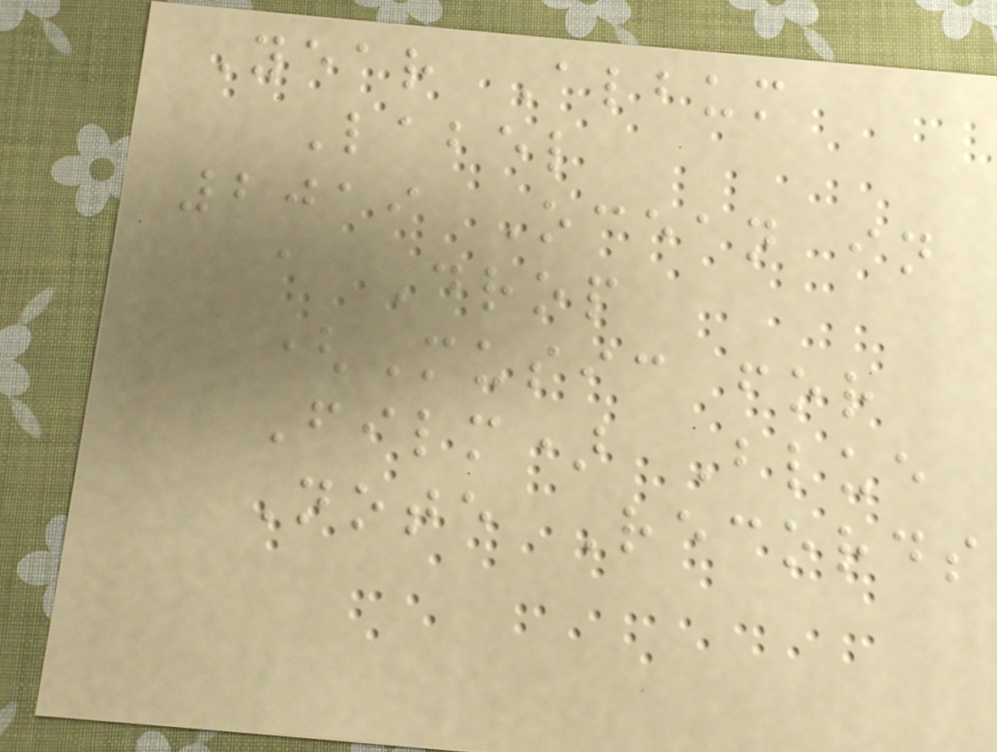Year Album
Label
2019 Ocean in
a Drop
(Music for
Film) Blue
Note Records
